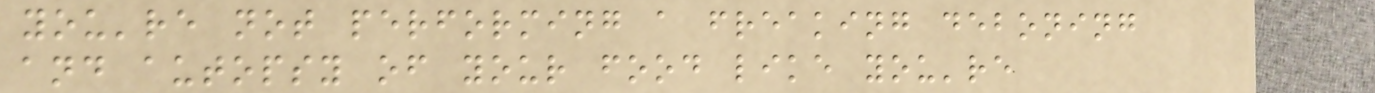you're not performing a freaking deboning
and autopsy of your food like you're
